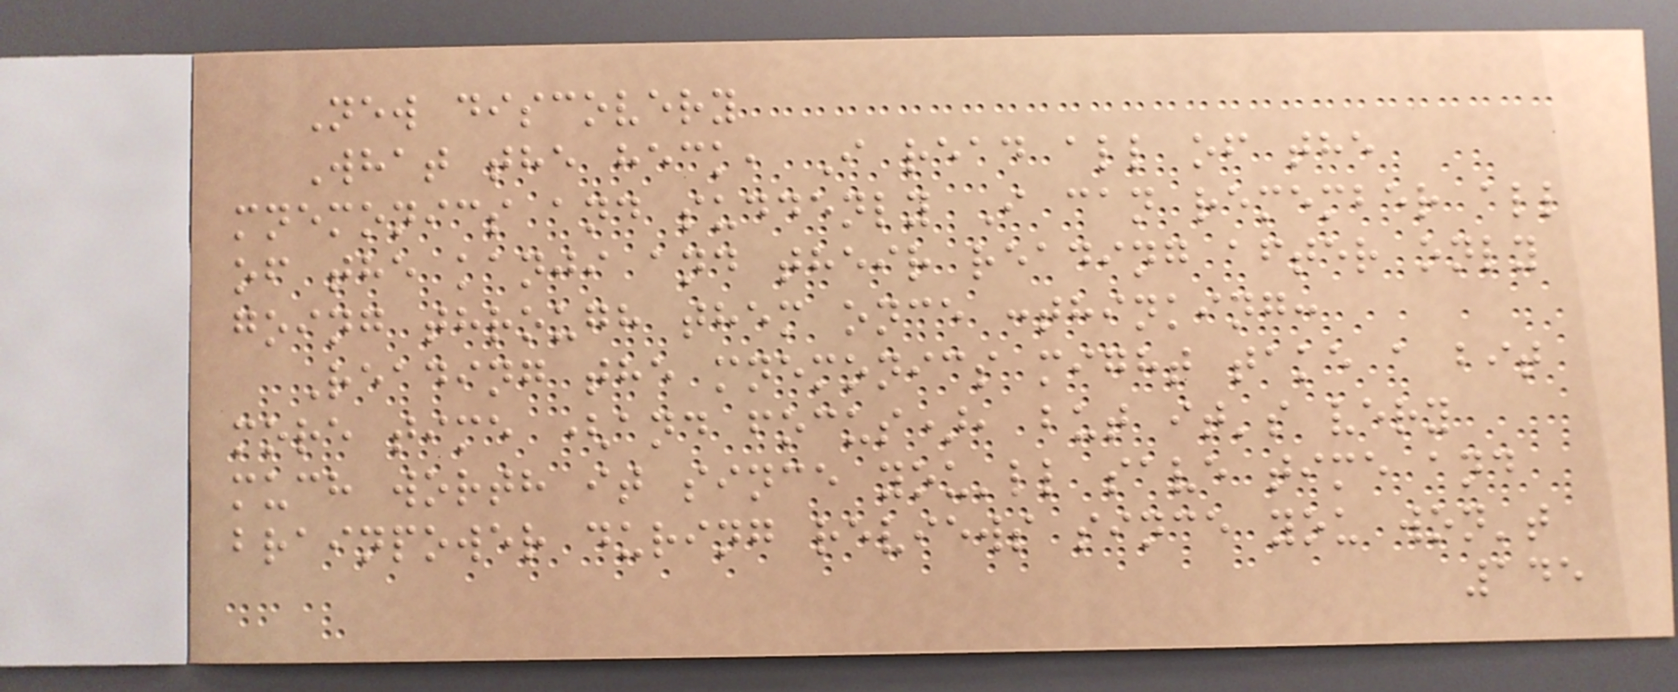New discovery
What the heck, I read all of the
mnemonics and suddenly I can remember all
of the kanji and their reading after only
going through them once :thinking:
Reading the mnemonics might take a bit
more time (and focus), but it's very
much worth it since you'll save time and
brainpower during reviews since you won't
145
